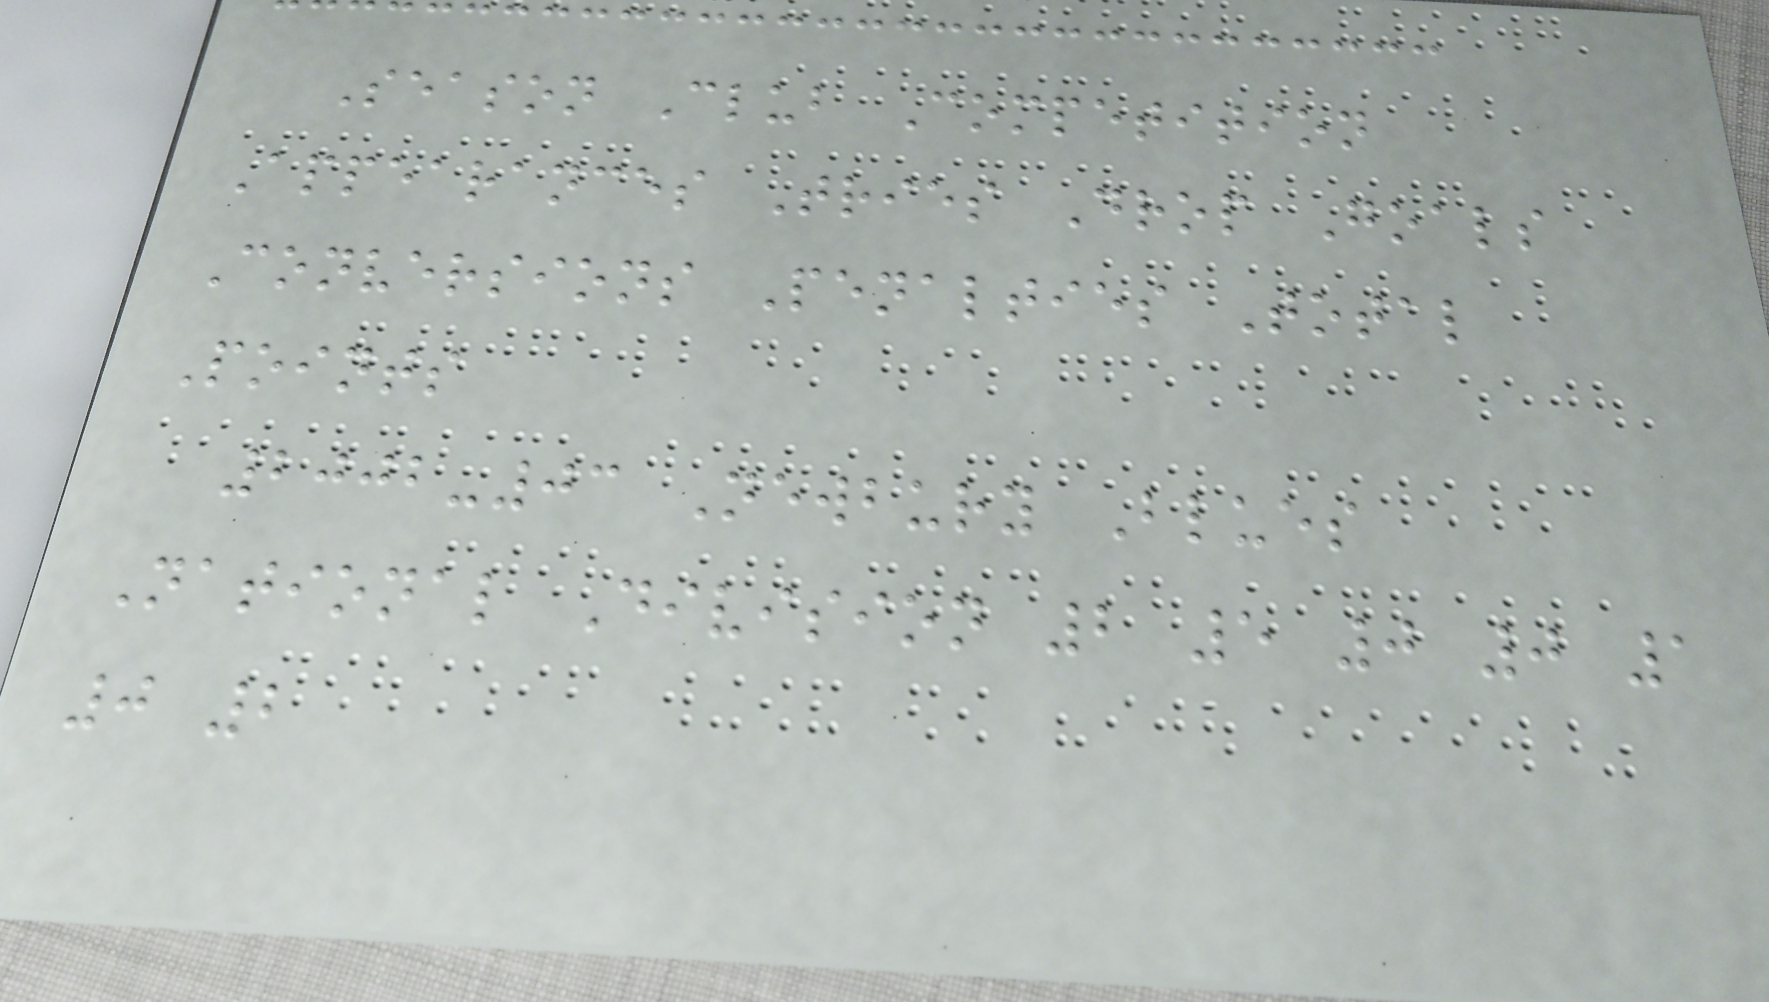Season Club Competition
Appearances Tries Drop Goals
Conversions Penalties Total
Points
2002-03 Newbury Blues
National Division 2 5 0 0 1
0 2
